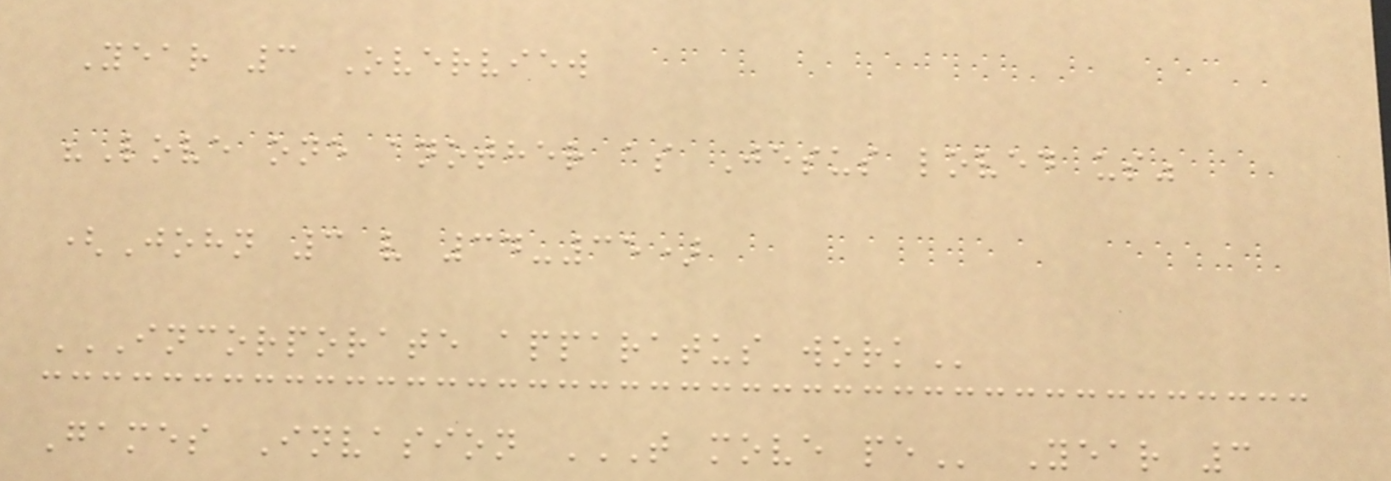Year 3 Overview
"Love one another as Jesus loved us"
(John 3 v 34-35)
INCORPORATE APPARATUS WORK
Games Invasion T MOVE PE Year 3
